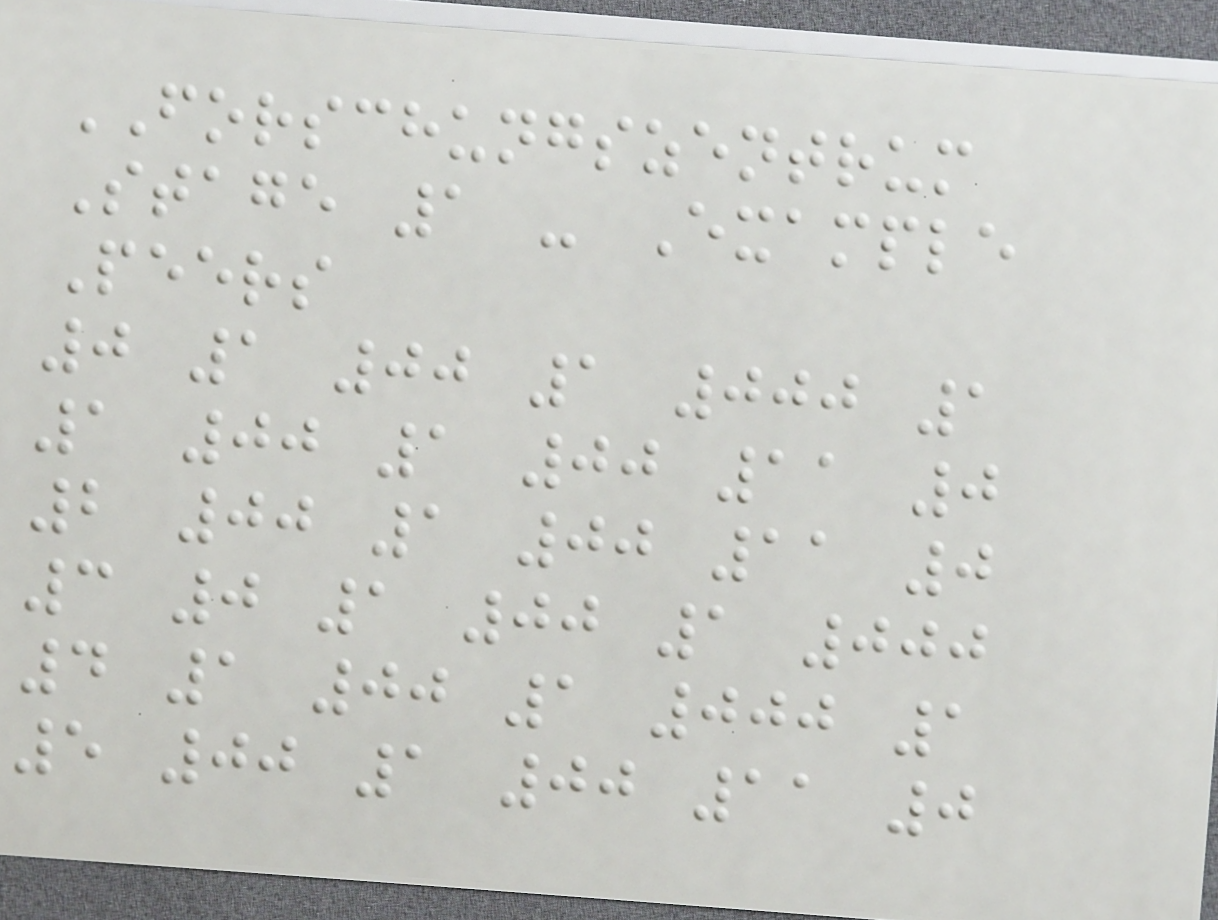FORSCHUNGSZENTRUM
Stage 1 - Example
Peers
0 1 00 1 000 1
1 00 1 00 11 0
2 00 1 00 11 0
3 0 1 00 1 000
4 1 00 1 000 1
5 00 1 00 11 0
